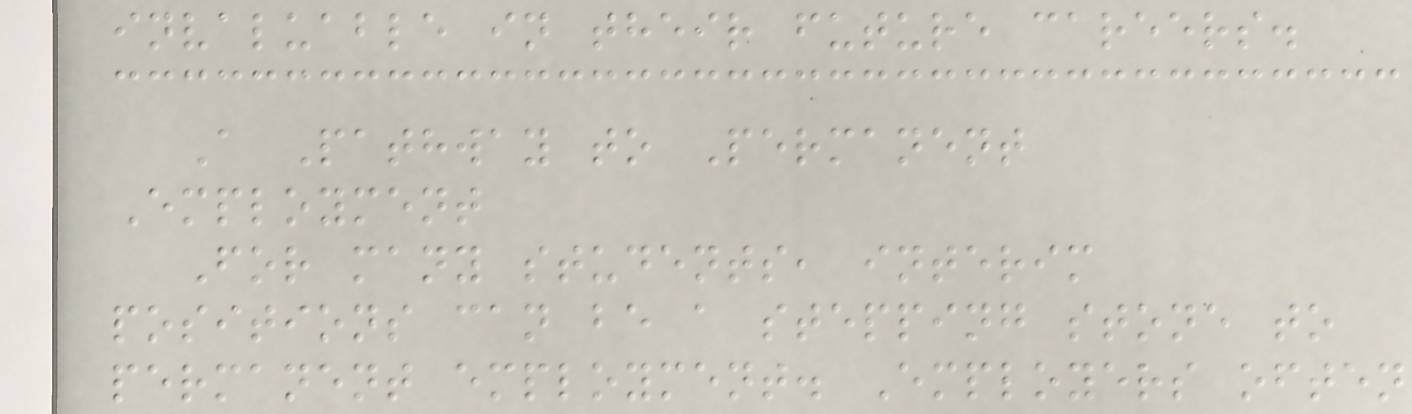invaluable in their future careers.
A Pathway to Permanent
Employment
For many students, interim
positions can be a stepping stone to
permanent employment. Employers often
